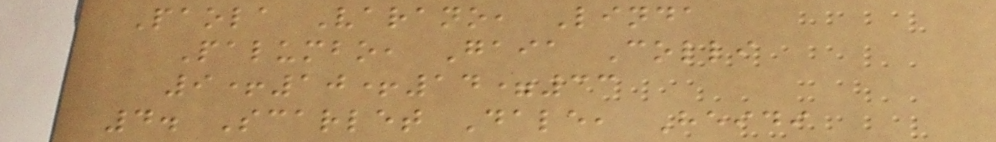Paola Varano, Linda
Palumbo, Gaia Colli
9+10+14=33
4. Scarlet Dale, Heidi
